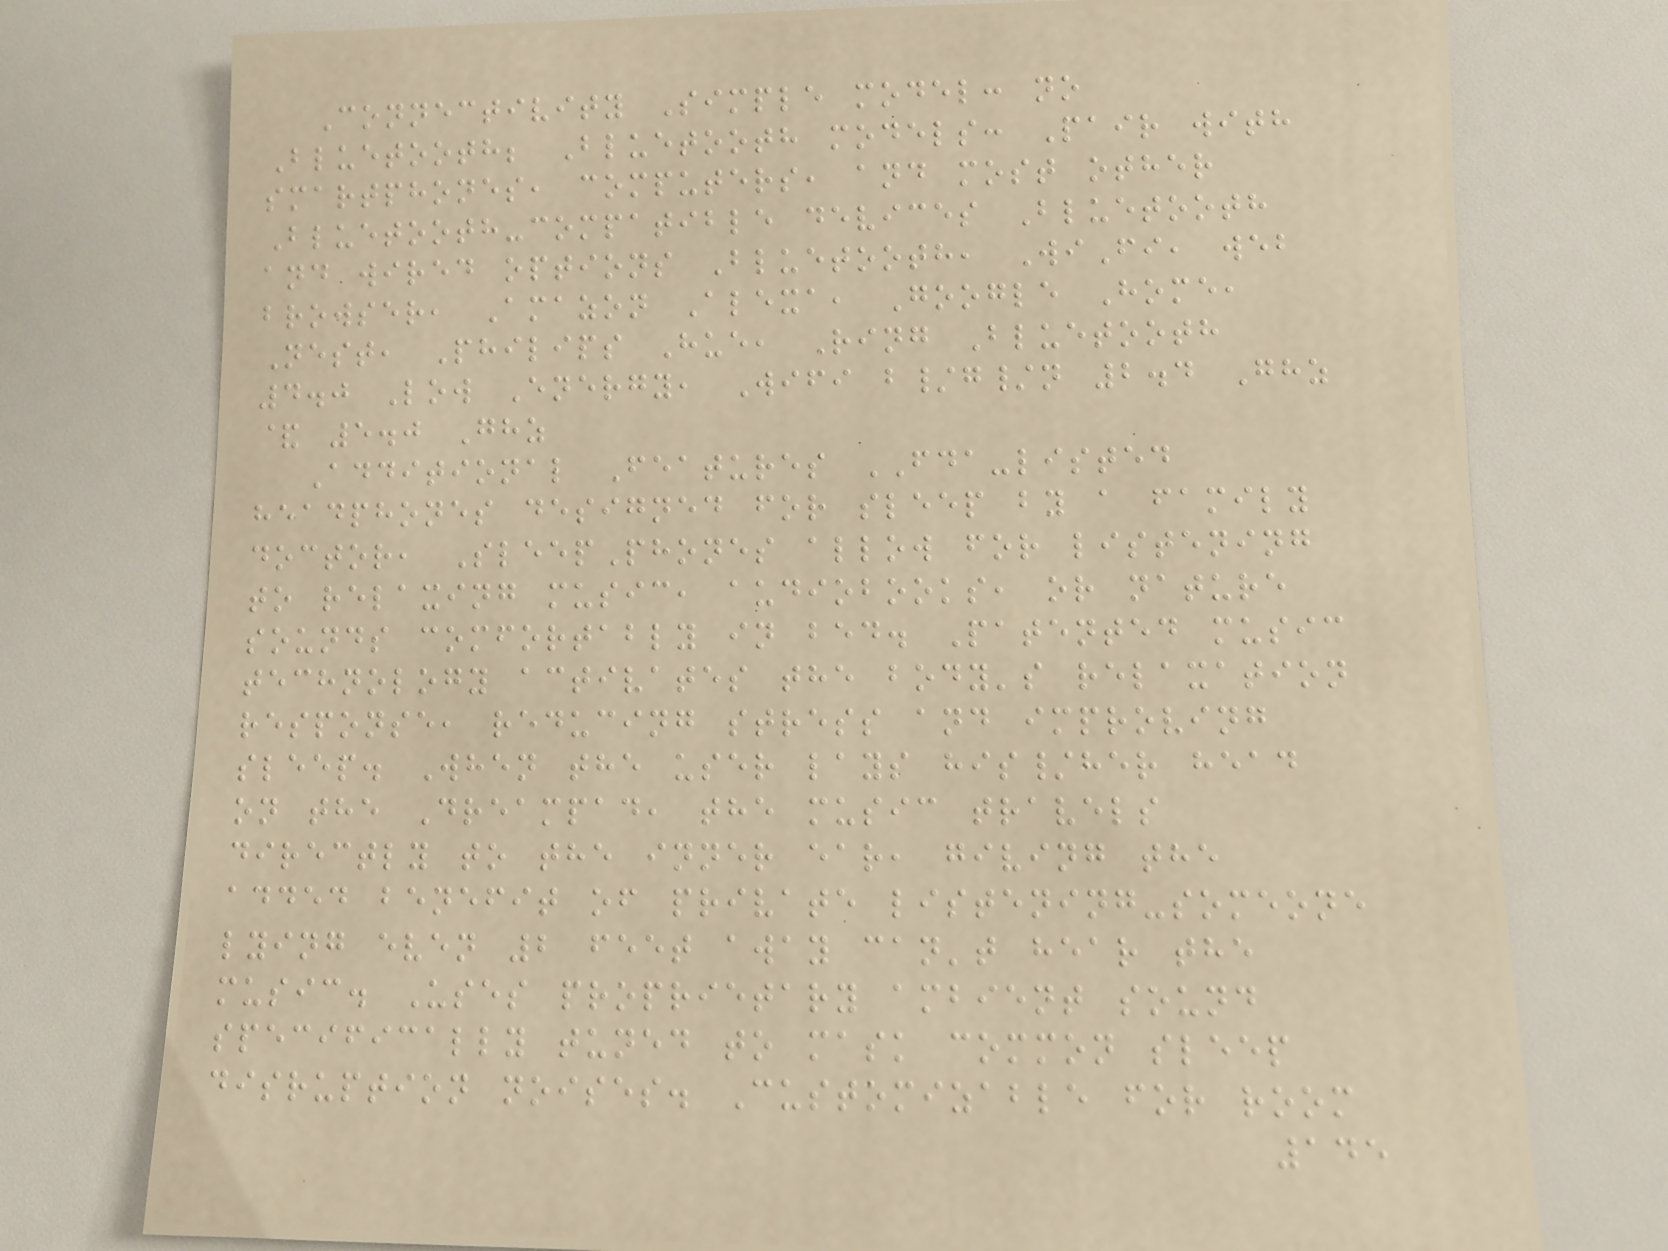Connectivity Simple model: no
Bluetooth; Bluetooth models: Pair with
smartphones, computers, and most other
Bluetooth-compatible devices Bluetooth
and wired options Bluetooth, WiFi, web
browser, Amazon Alexa, Google Home,
Nest, Philips Hue, Ring Bluetooth
4.0 Low Energy, Wifi b/g/n 2.4 Ghz
& 5.0 Ghz
Additional Features FDA-listed
headphones designed for sleep by a family
doctor, SleepPhones allow for listening
to relaxing music, audiobooks, or nature
sounds comfortably in bed. Patented music
technology activates the body's relaxation
response, reducing stress and improving
sleep. When the user lays his/her head
on the Dreampad, the music travels
directly to the inner ear, giving the
added benefit of private listening-someone
lying even 2 feet away can't hear the
music. Uses proprietary ambient sound
specifically tuned to mask common sleep
disruption noises. Customizable for room
145
